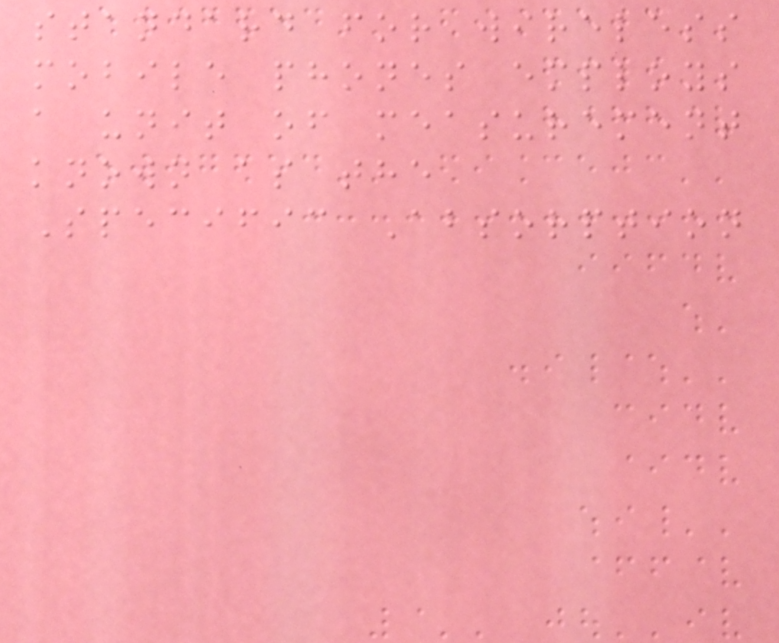standard for wireless
mobile phones employs
a unit of measurement
known as the
Specific Absorption
